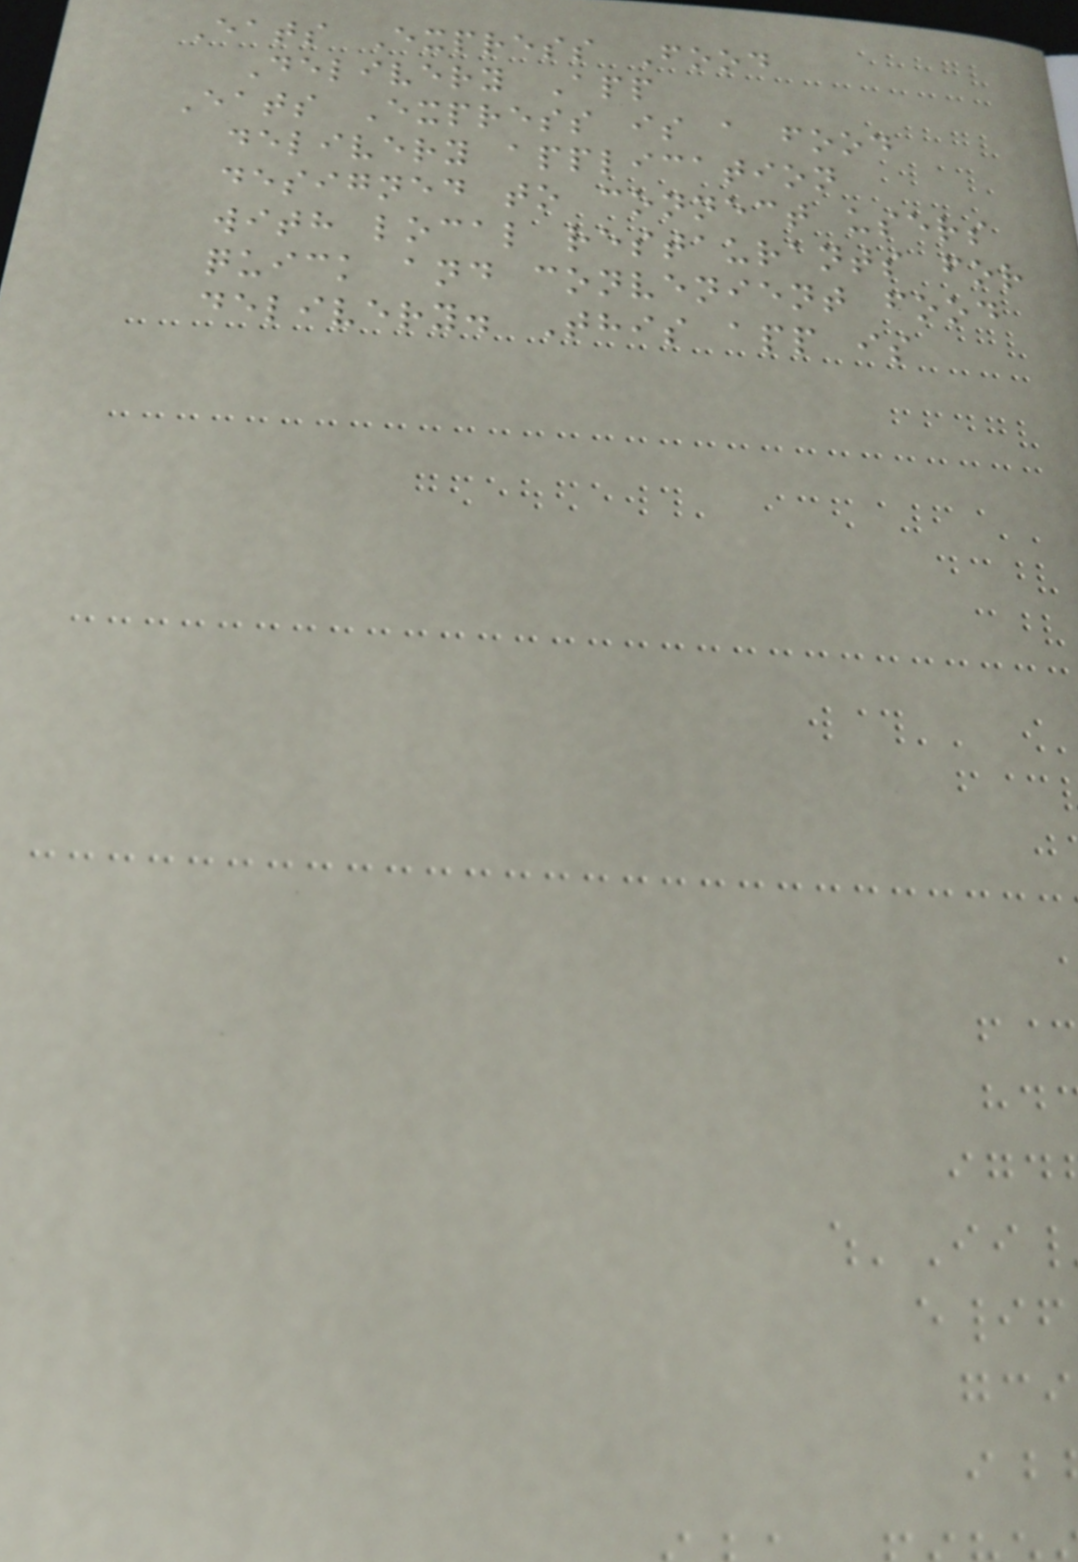Eats Express Food
Delivery App
Eats Express is a food
delivery application
designed to connect users
with local restaurants for
quick and convenient food
delivery. This app is
